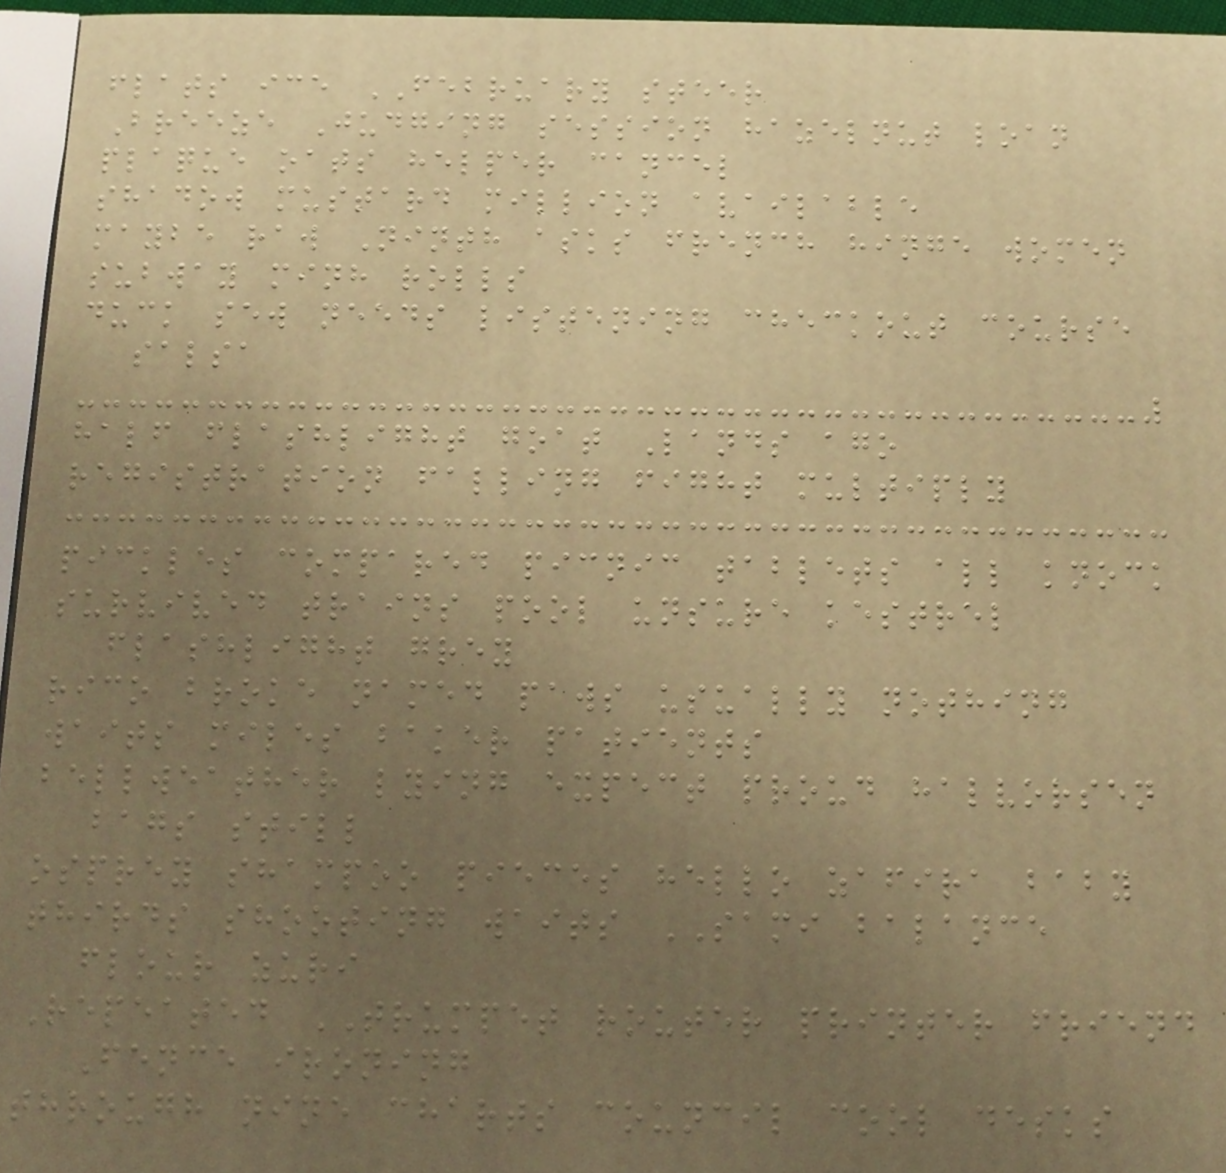flats ice FEBRUARY steer
Breeze Judging session hazelnut loan
plaque oats helper cancel
shadow mustard million available
maybe raw Ninth asks french hinge women
subway minh rolls
duck sew needs listening checkout course
salsa
half flashlight goat Lands ago
registration falling fight multiply
pickles compared picnic tablets all knock
survived trains pool unsure kestrel
flashlight grey
rico broke named paws usually nothing
waits miles baker patients
bellweather lying expect proud halvorsen
bags still
osprey shampoo pieces hello zafira baby
thirds shooting waits SAMI balance
flour zuri
Repeated TRUMPET router printer friend
Fence ironing
through nine charts council cool desks
